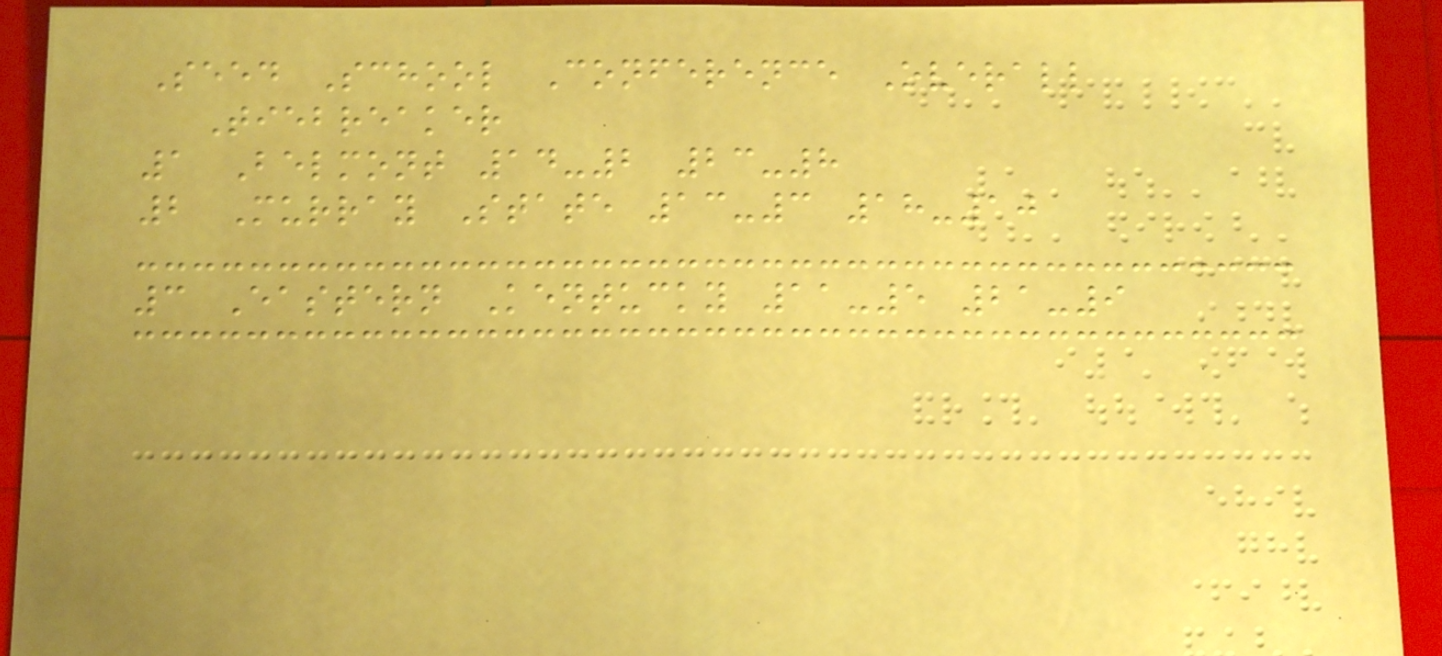Seed School Conference Overall
Tiebreaker
1 Belmont 14-2 23-8
2 Murray State 13-3 18-10
3 Eastern Kentucky 11-5 21-9
